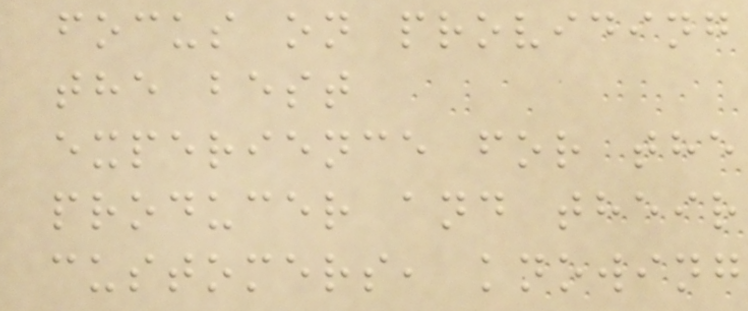focus on providing
the best
experience for the
producer and their
customers, knowing
